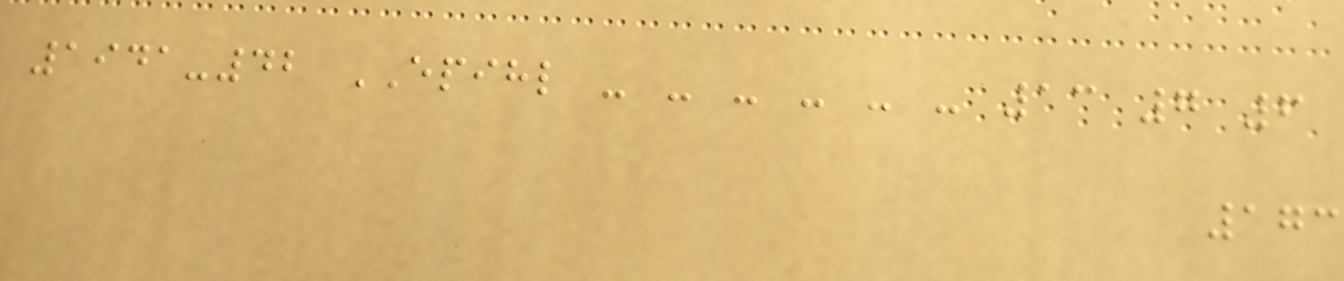1941-42 EPIHL - - - - - - 13 7 6
173
